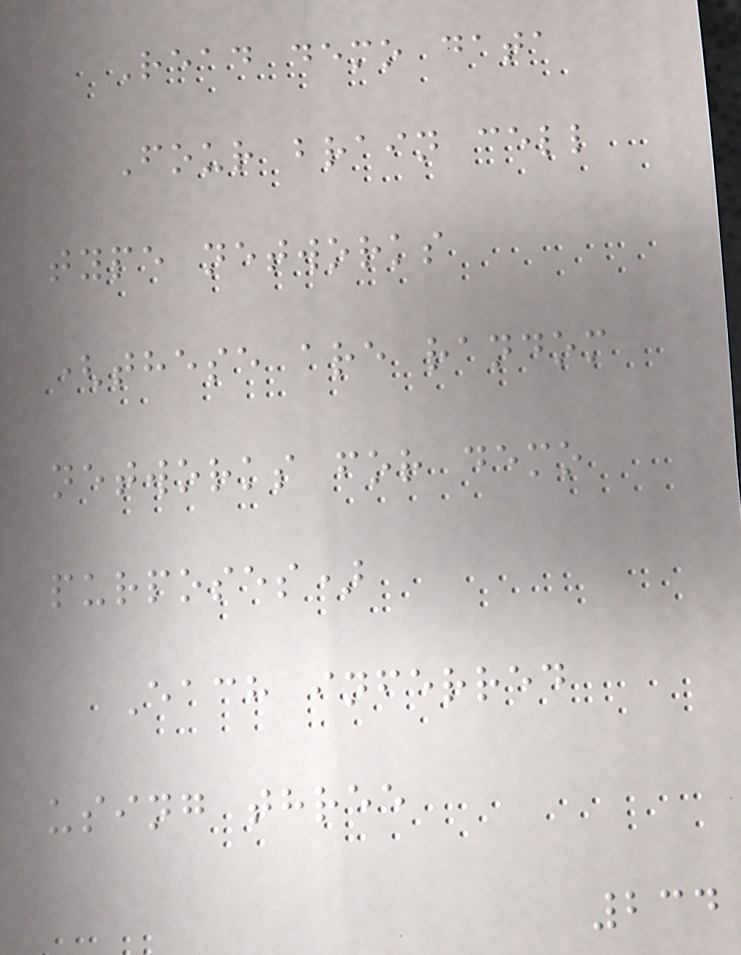Read demo data
Four brain cell
type networks
(these are random
networks for demo
purposes)
Each inferred
using three
234
